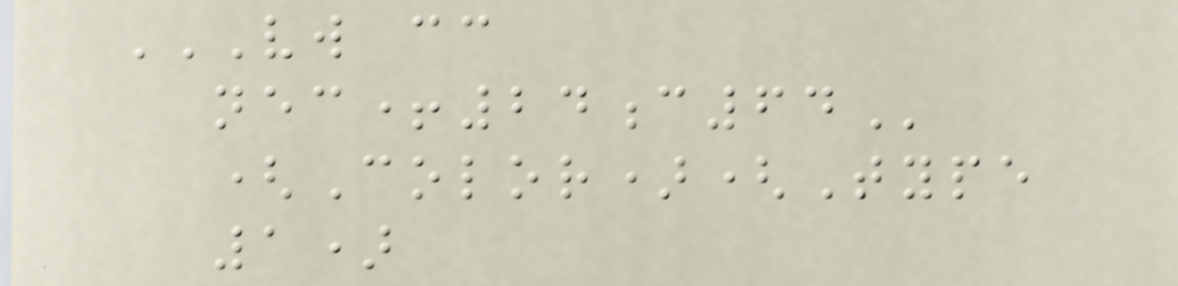VW CC
NEC+24C64
(Color)(Type
1)
